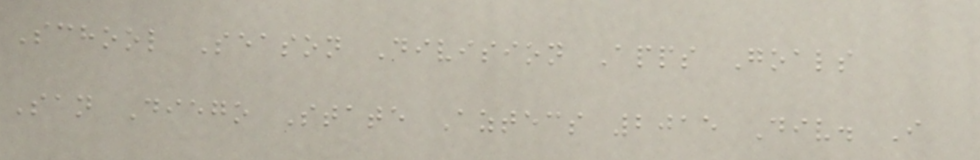School Season Division Apps Goals
San Diego State Aztecs 2015 Div. I
